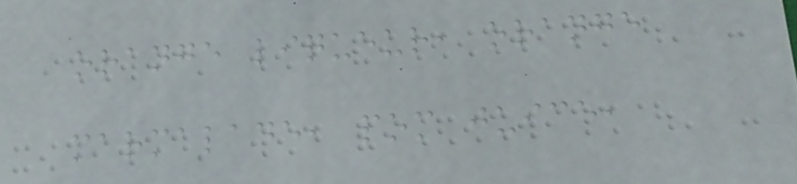orange liqueur, orange
marmalade, pom juice,
